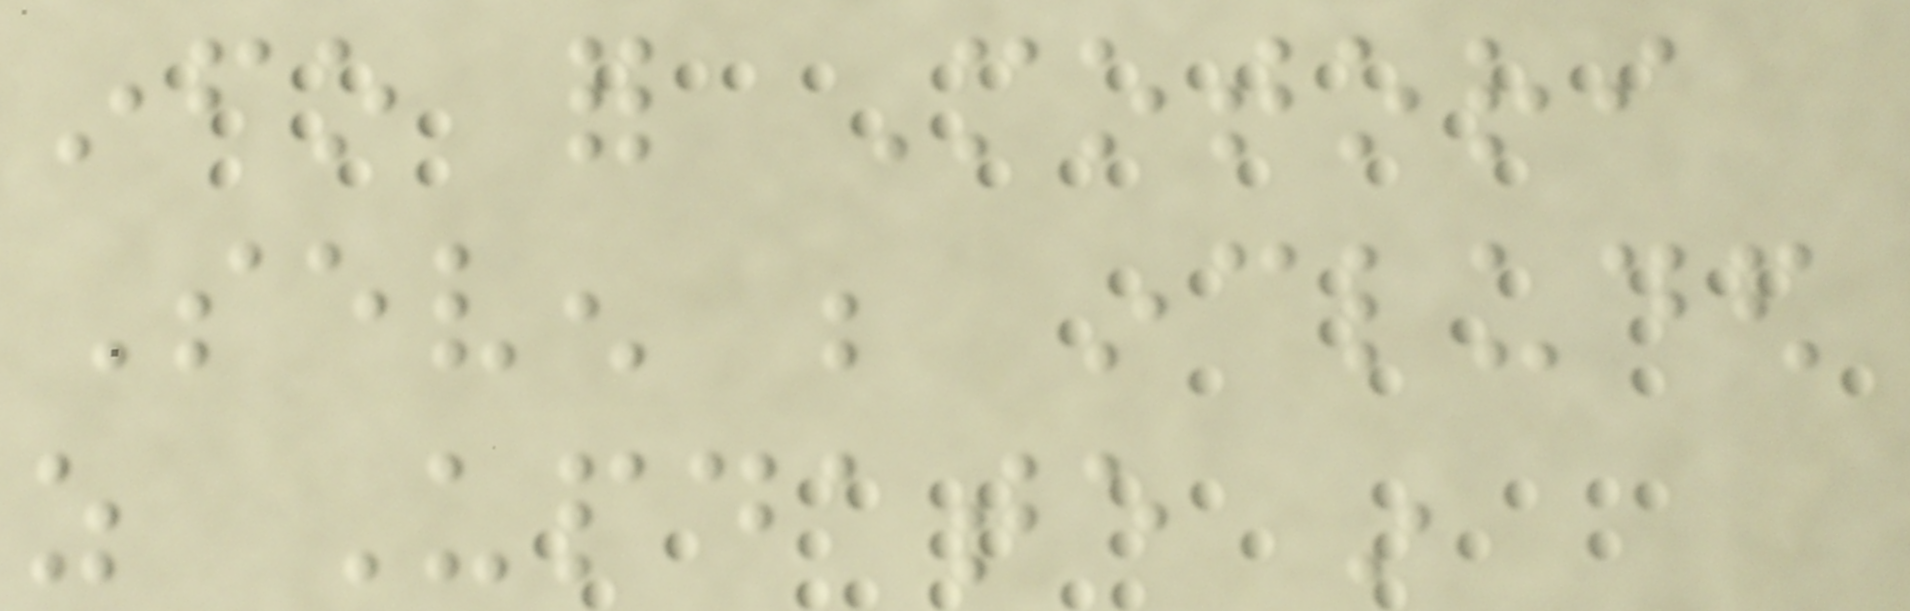info for Motori
Seven be included
as Update in
